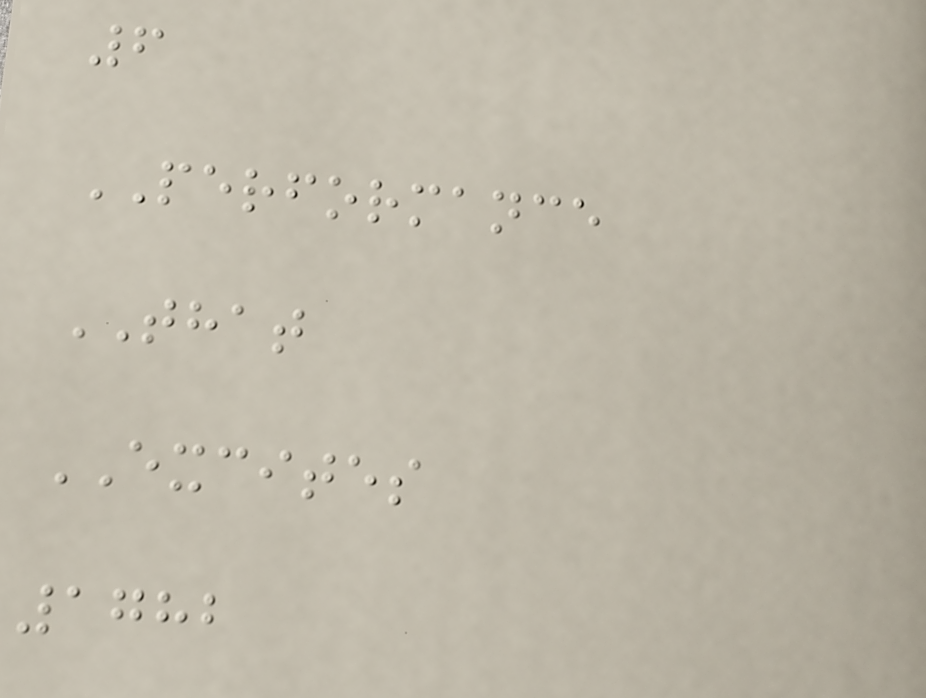6
PERFORMANCE
THAT
EXCITES
1782
